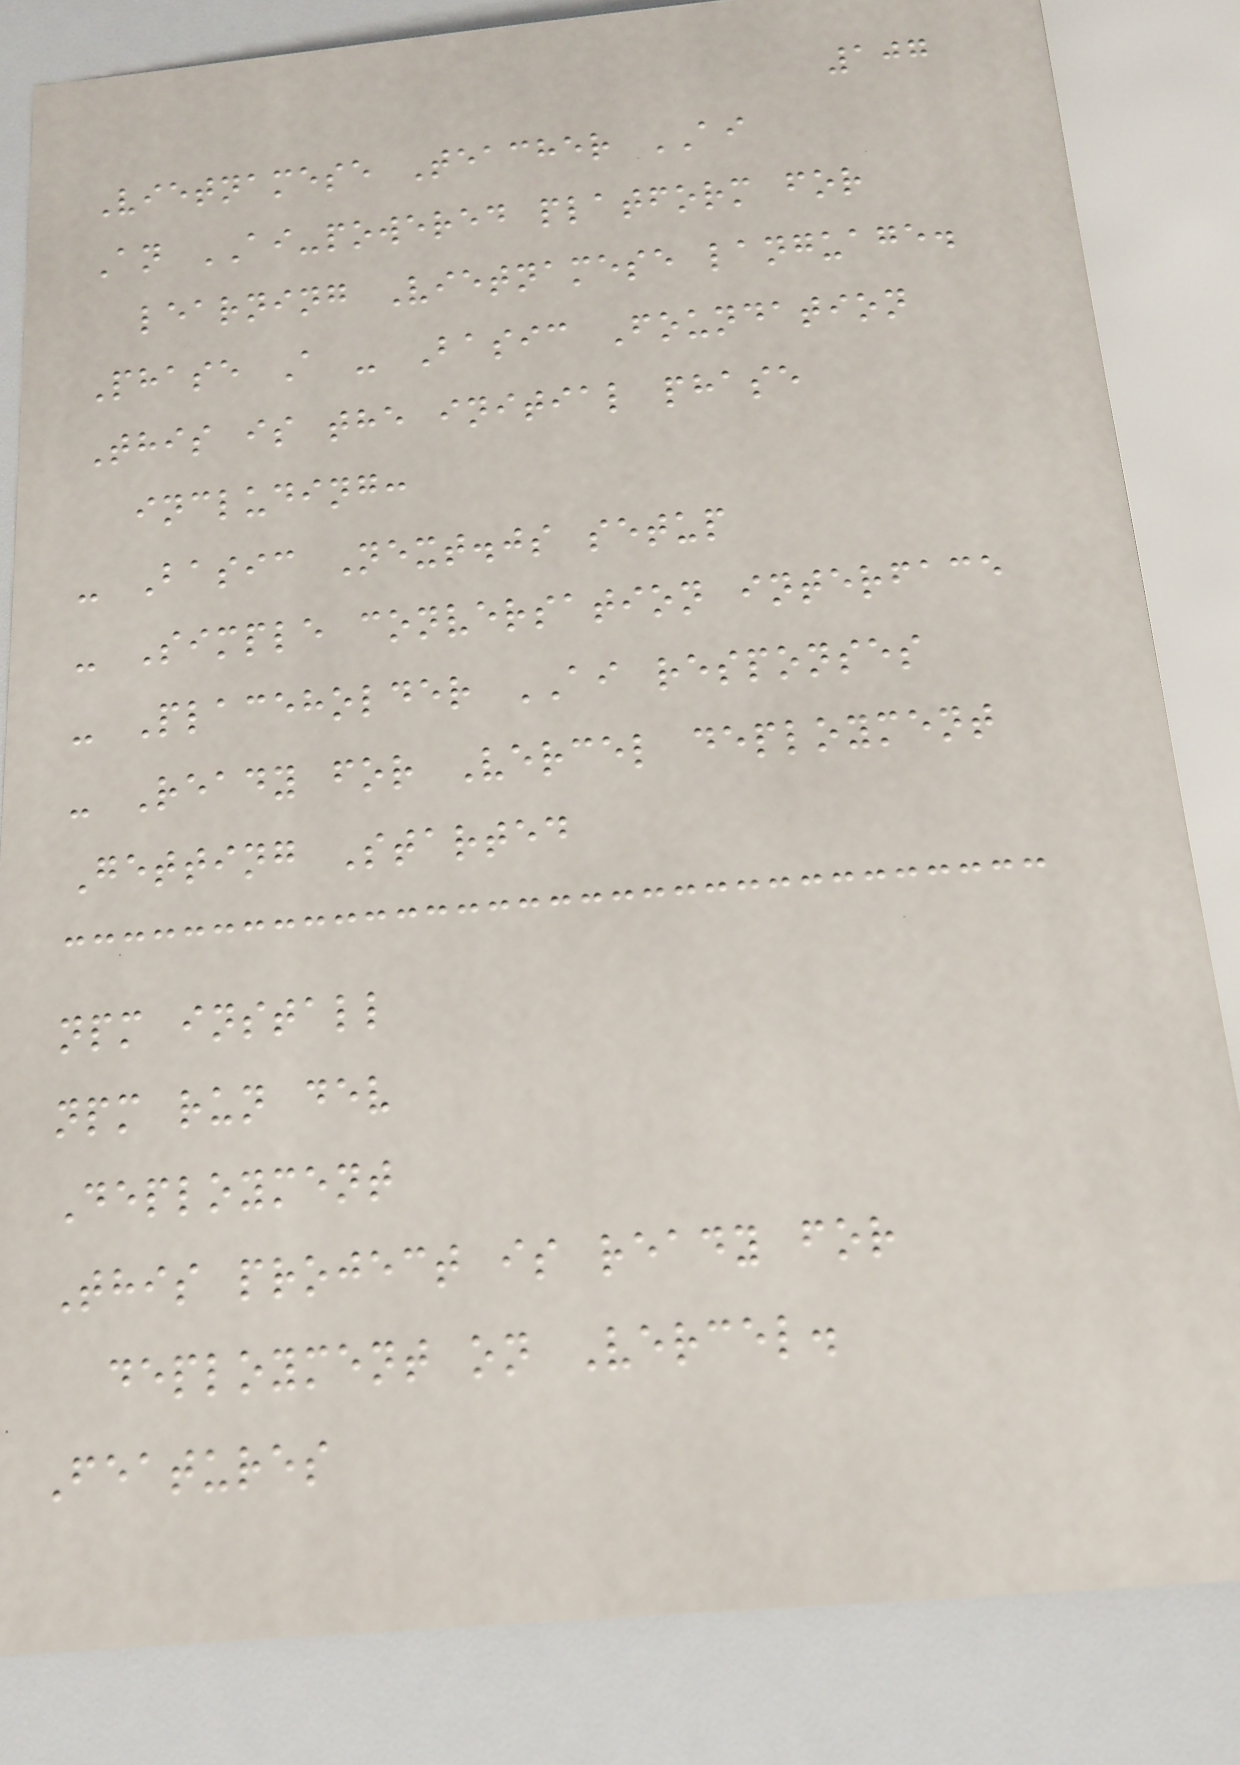107
Vietnamese Teacher AI
An AI-powered platform for
learning Vietnamese language.
Phase A - Basic Foundation
This is the initial phase
including:
- Basic Next.js setup
- Simple conversation interface
- Placeholder AI responses
- Ready for Vercel deployment
Getting Started
npm install
npm run dev
Deployment
This project is ready for
deployment on Vercel.
Features
